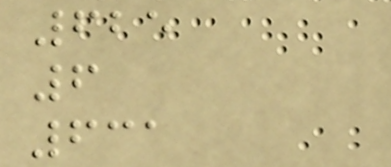625
6
631
